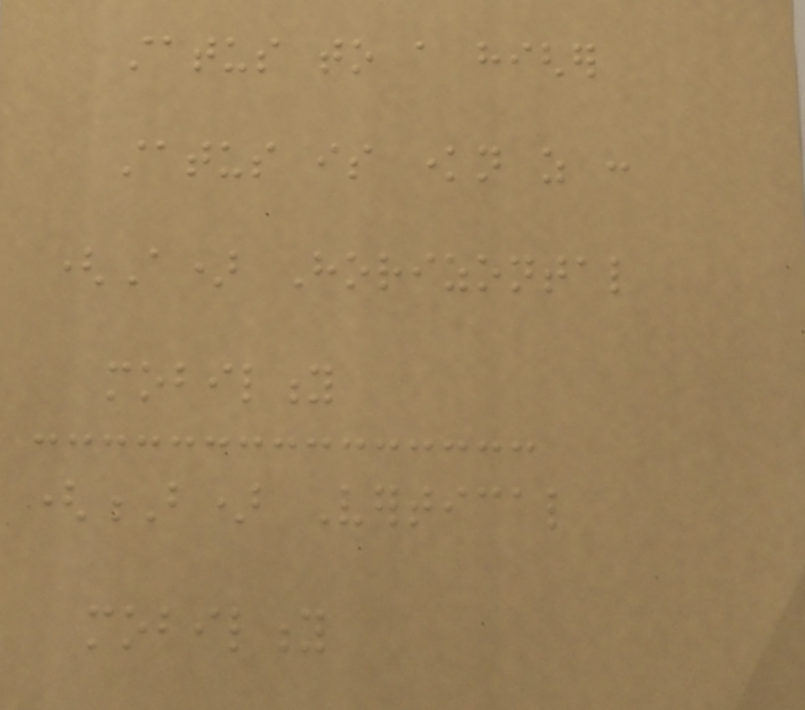status to a higher
status is known as :
(A) Horizontal
mobility
(B) Vertical
mobility
